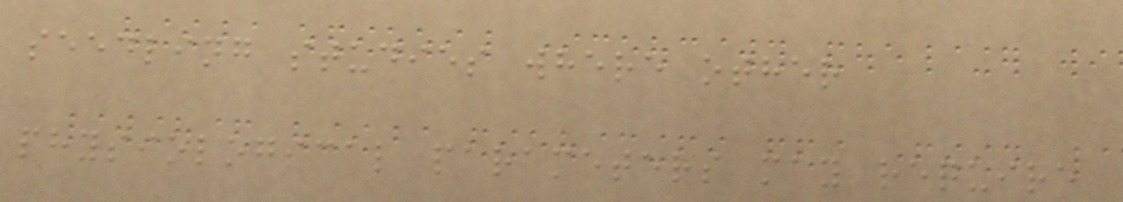seedling studies where other
physiological parameters may require
